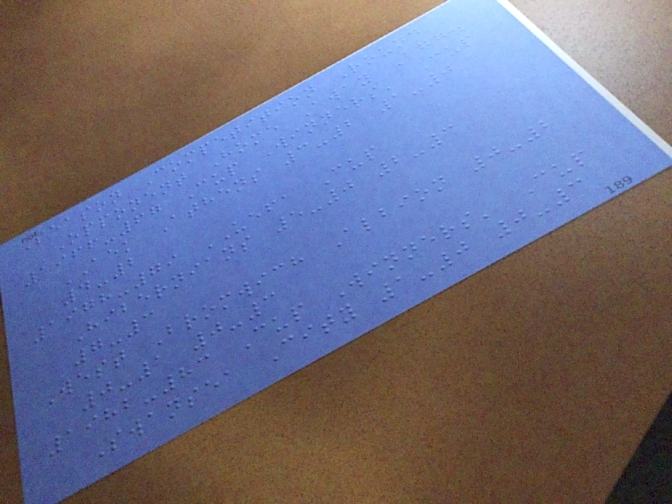Season Competition Round
Opponent Home Away Agg.
1966-67 Cup Winners' Cup
AEK Athens 3-2 1-0
4-2
1978-79 UEFA Cup
Hibernians 5-0 2-3
7-3
West Bromwich Albion 0-2
0-1 0-3
1982-83 Cup Winners' Cup
Swansea City 1-0 0-3
